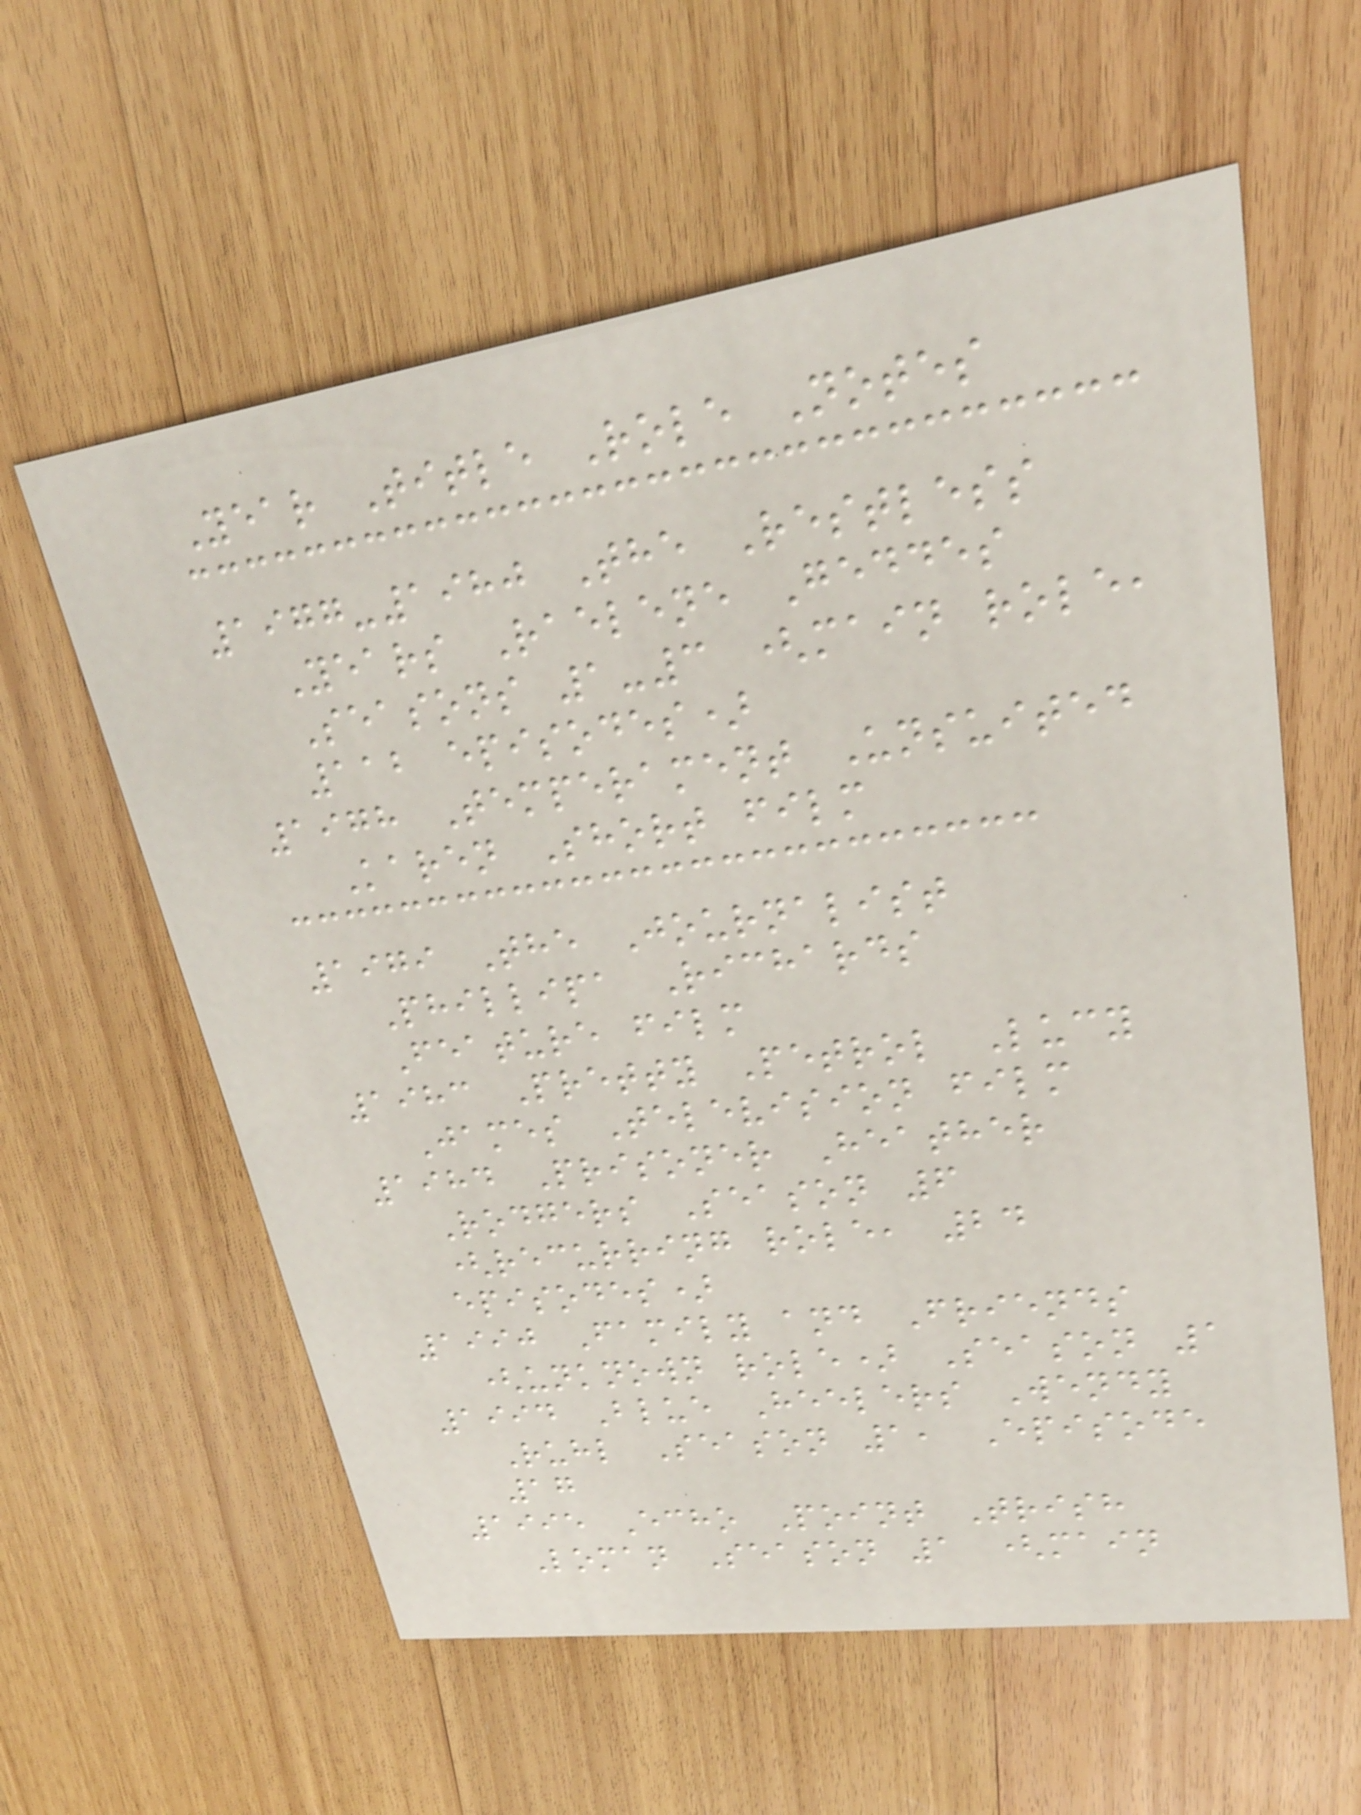Year Title Role Notes
1977-1980 The Restless
Years Raelene Geddes
Seasons 1-3 (main role,
112 episodes)
1978 Temperament Unsuited
Karen Short film
1979 The Journalist
Phillipa Richards
Feature film
1983 Pretty Petrol Lucy
James Television film
1984 Prisoner Heather
Rodgers Season 6
(recurring role, 24
episodes)
1990 Family and Friends
(unknown role) Season 1
1994 Blue Heelers Wendy
Ruhl Season 1, Episode
17
1995 Echo Point Trish
Loman Season 1 (main
